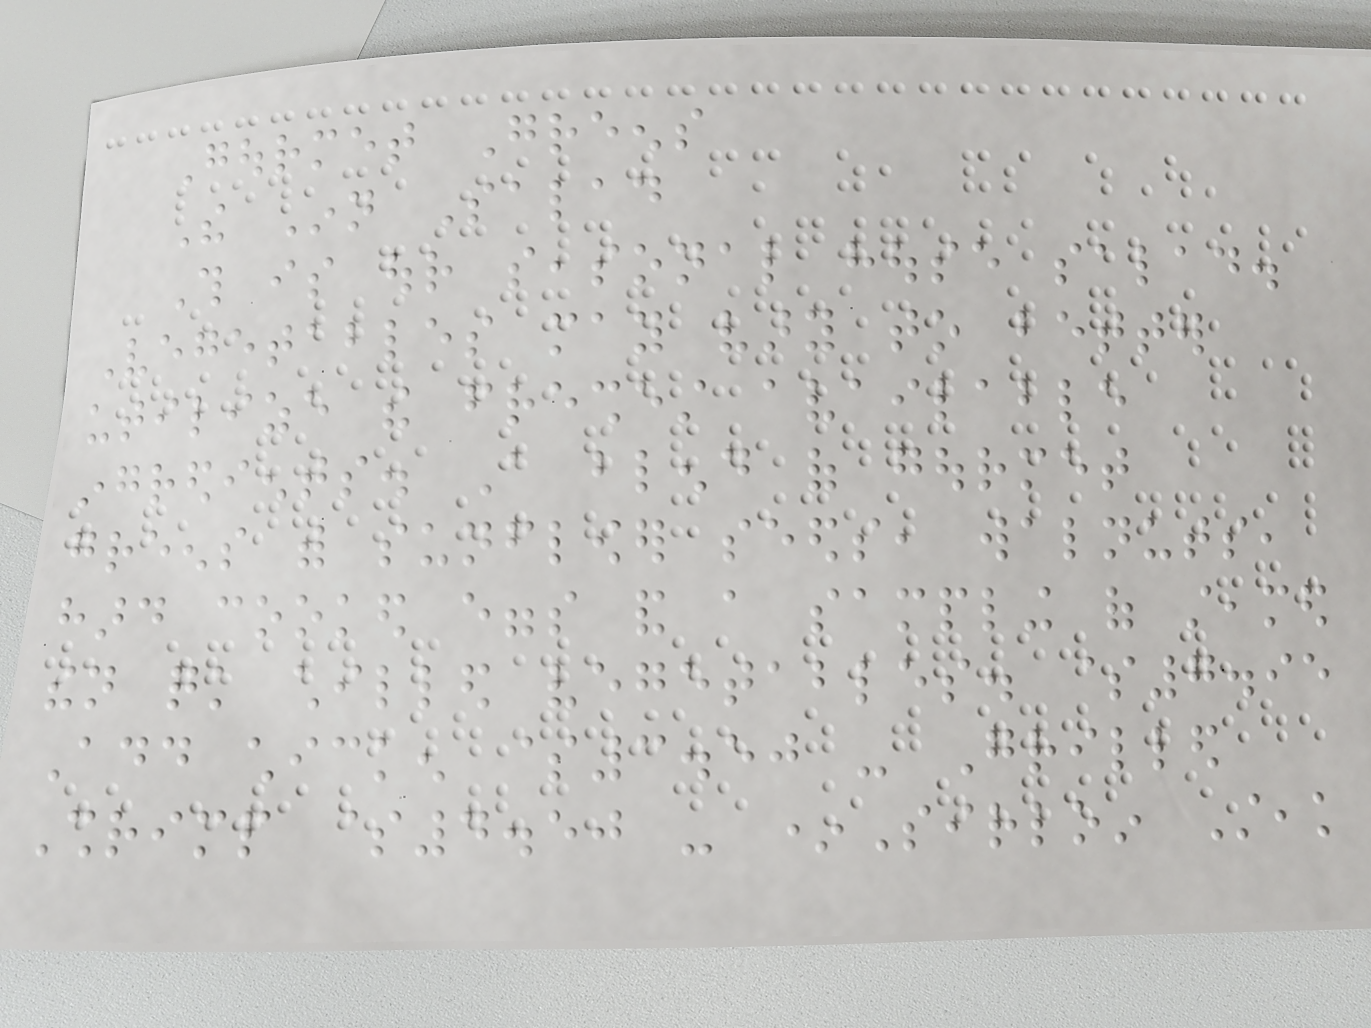Gourmet Greens
The Inn Salad
This is our seasonal house salad.
Vegetables may vary to better
utilize the freshest available
ingredients. A blend of gourmet
greens with sunflower seeds, walnuts,
hard cooked eggs and a sampling of steamed
then quick chilled vegetables. $7.95
Add chicken $3.50 - Grilled
Shrimp $4.50 - *Sirloin Steak
